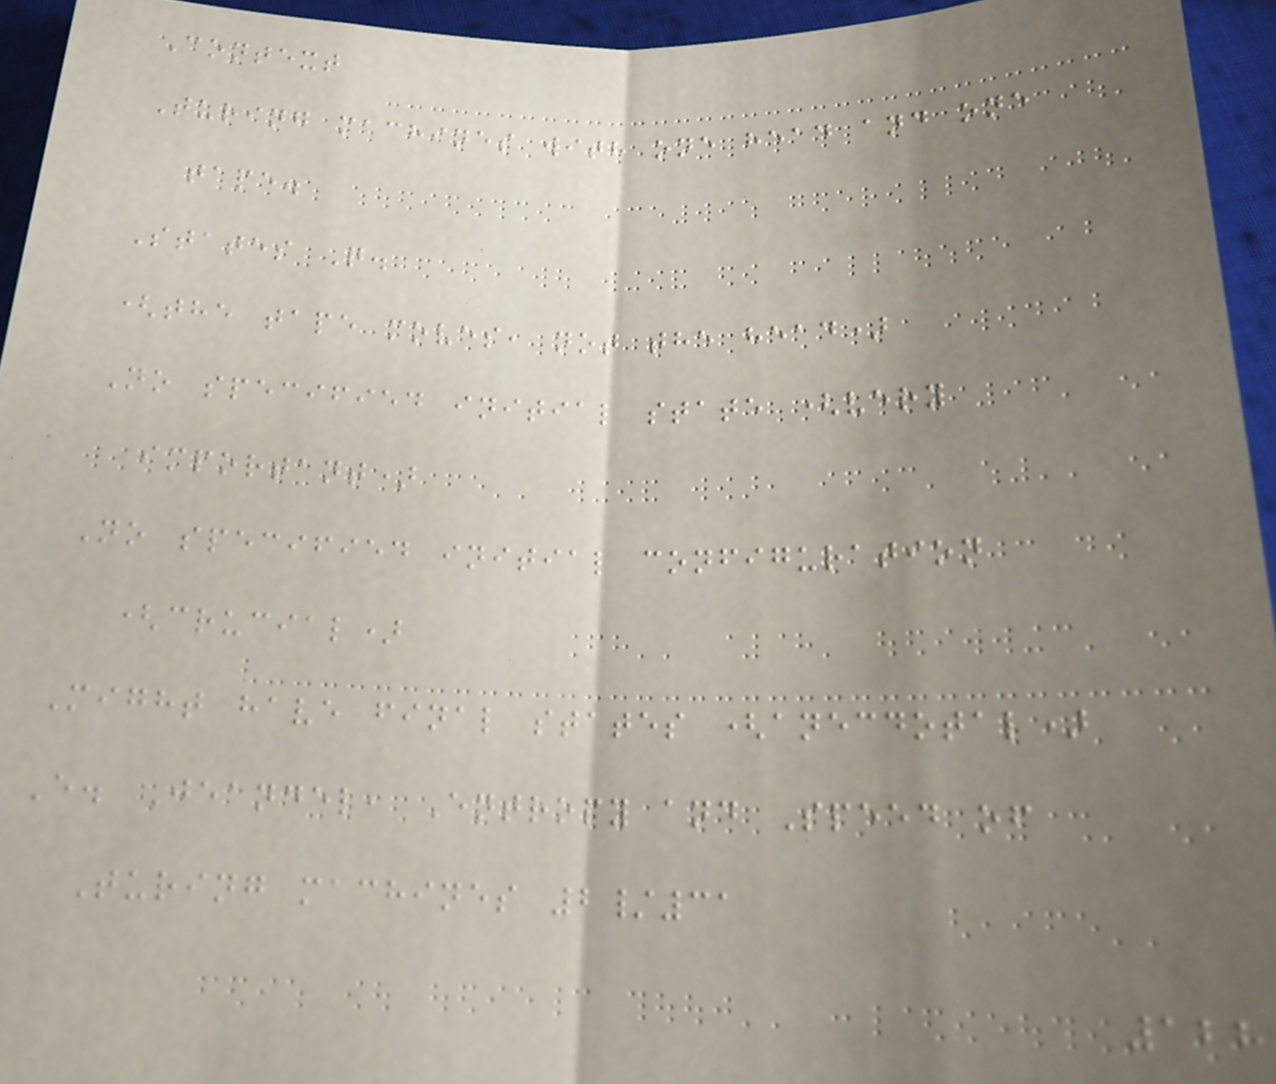Context
Turing machines with one head and one
tape.
States Q.
(the tape moves, not the head)
No specified initial state (very
important)
No specified initial configuration
(crucial)
Might have final states (anecdotal)
E. Jeandel, Entropy and Speed of
Turing machines 2/31
128
